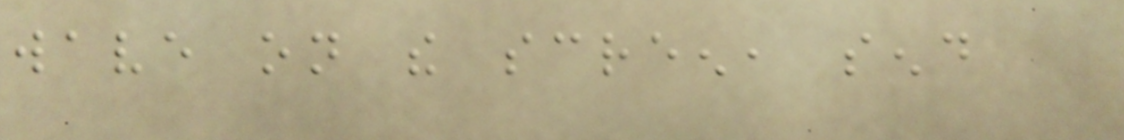wave on the screen, send
